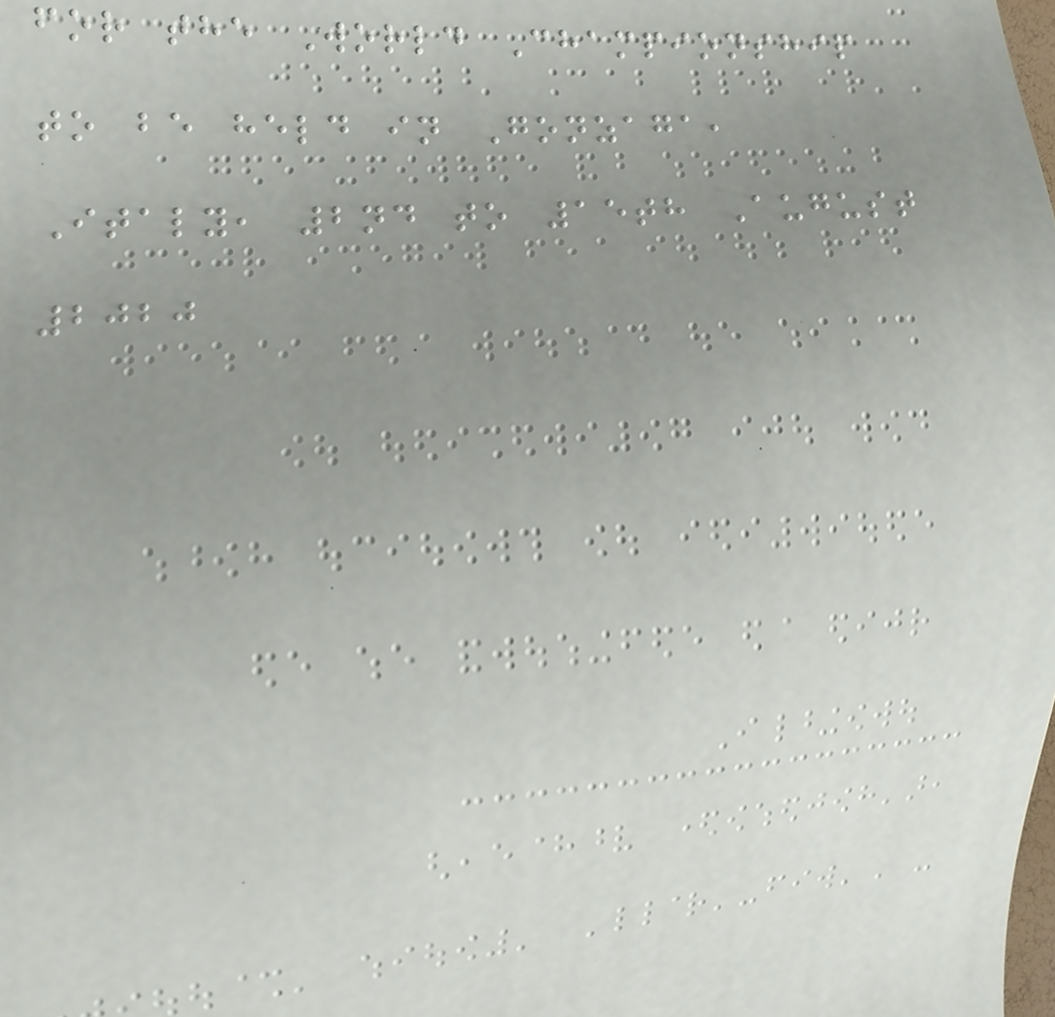for the World Championship
to be held in Gonzaga,
Italy, 2nd to 15th August
2020
